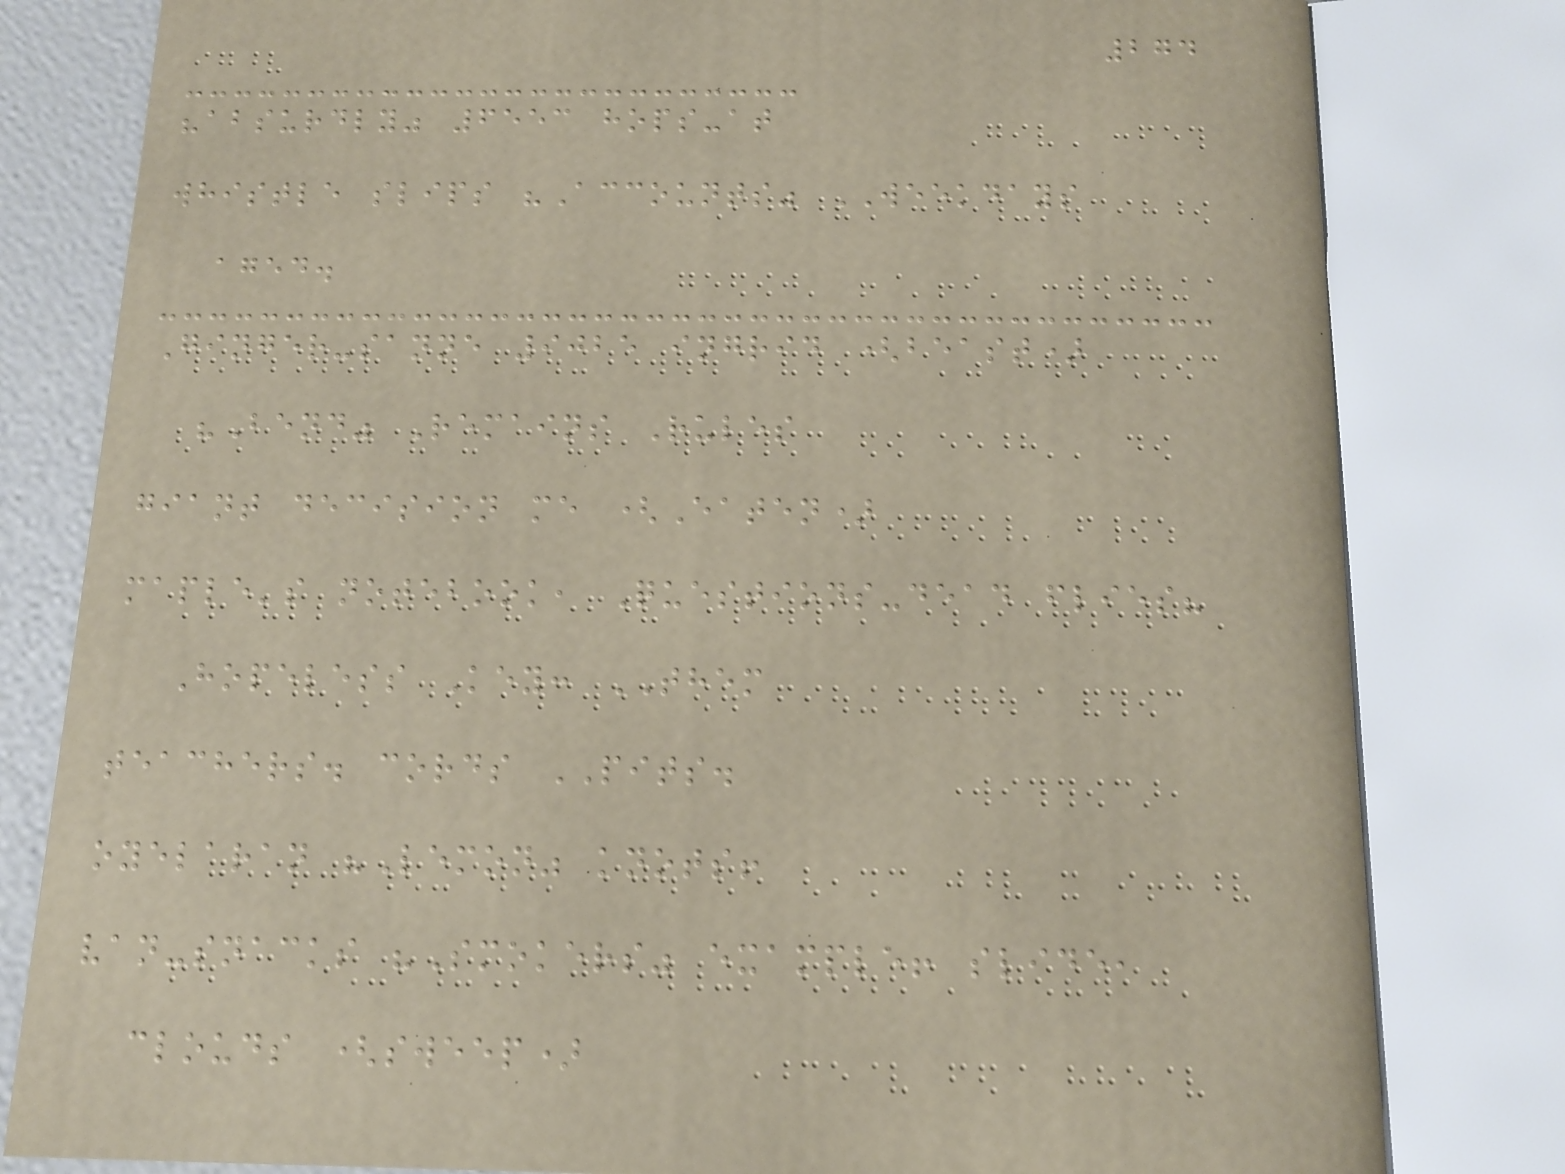274
"absurdly" 6553 hops-at
whistle slips "Accounts" WEEKDAYS
aged.
Ginger-sanne 9025 ingrid (beast)
"Bend" Remains Rules
giant decision me (Eaten)
maple's notebook, Questions-dead flies?
Hopeless Key: THEM
teachers. cords PITS.
oyelaran "Lemon" knots!
van-snacks "Smokers" example! slide,
clouds (sweep)
